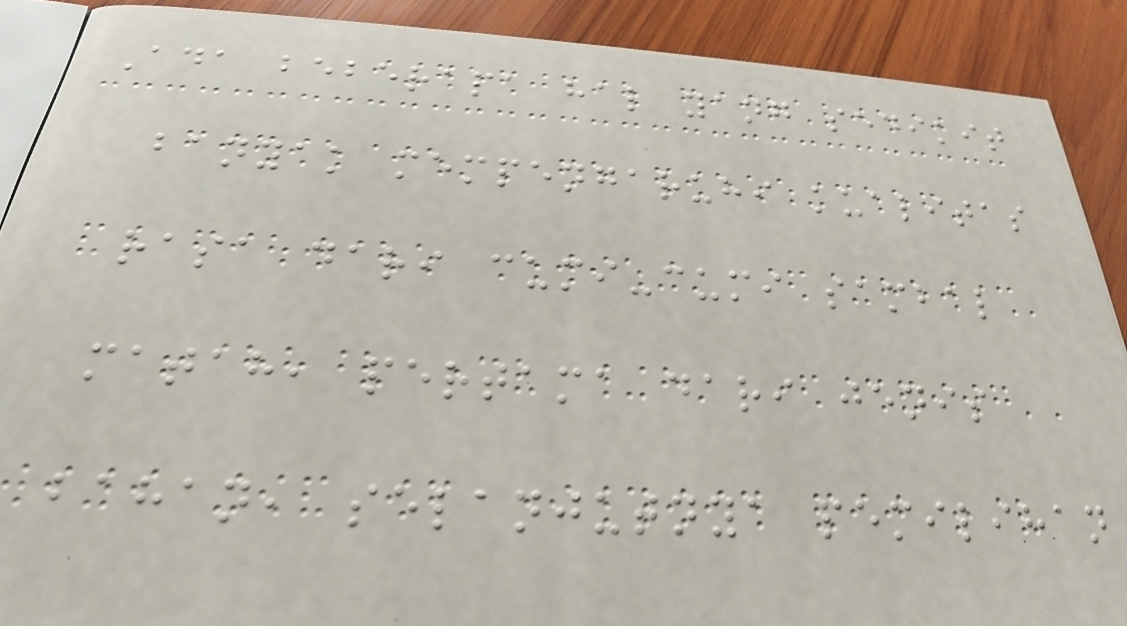Ada beberapa hal yang sedikit
banyak mempengaruhi kualitas
rasa dari cumi-cumi sambal
matah, pertama dari jenis
bahan, selanjutnya pemilihan
